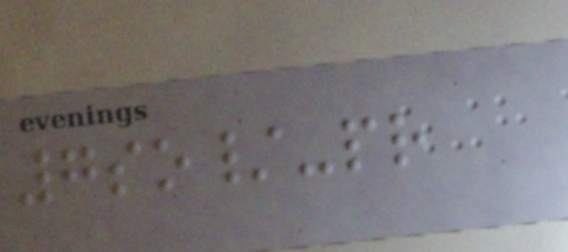7so/-pr
